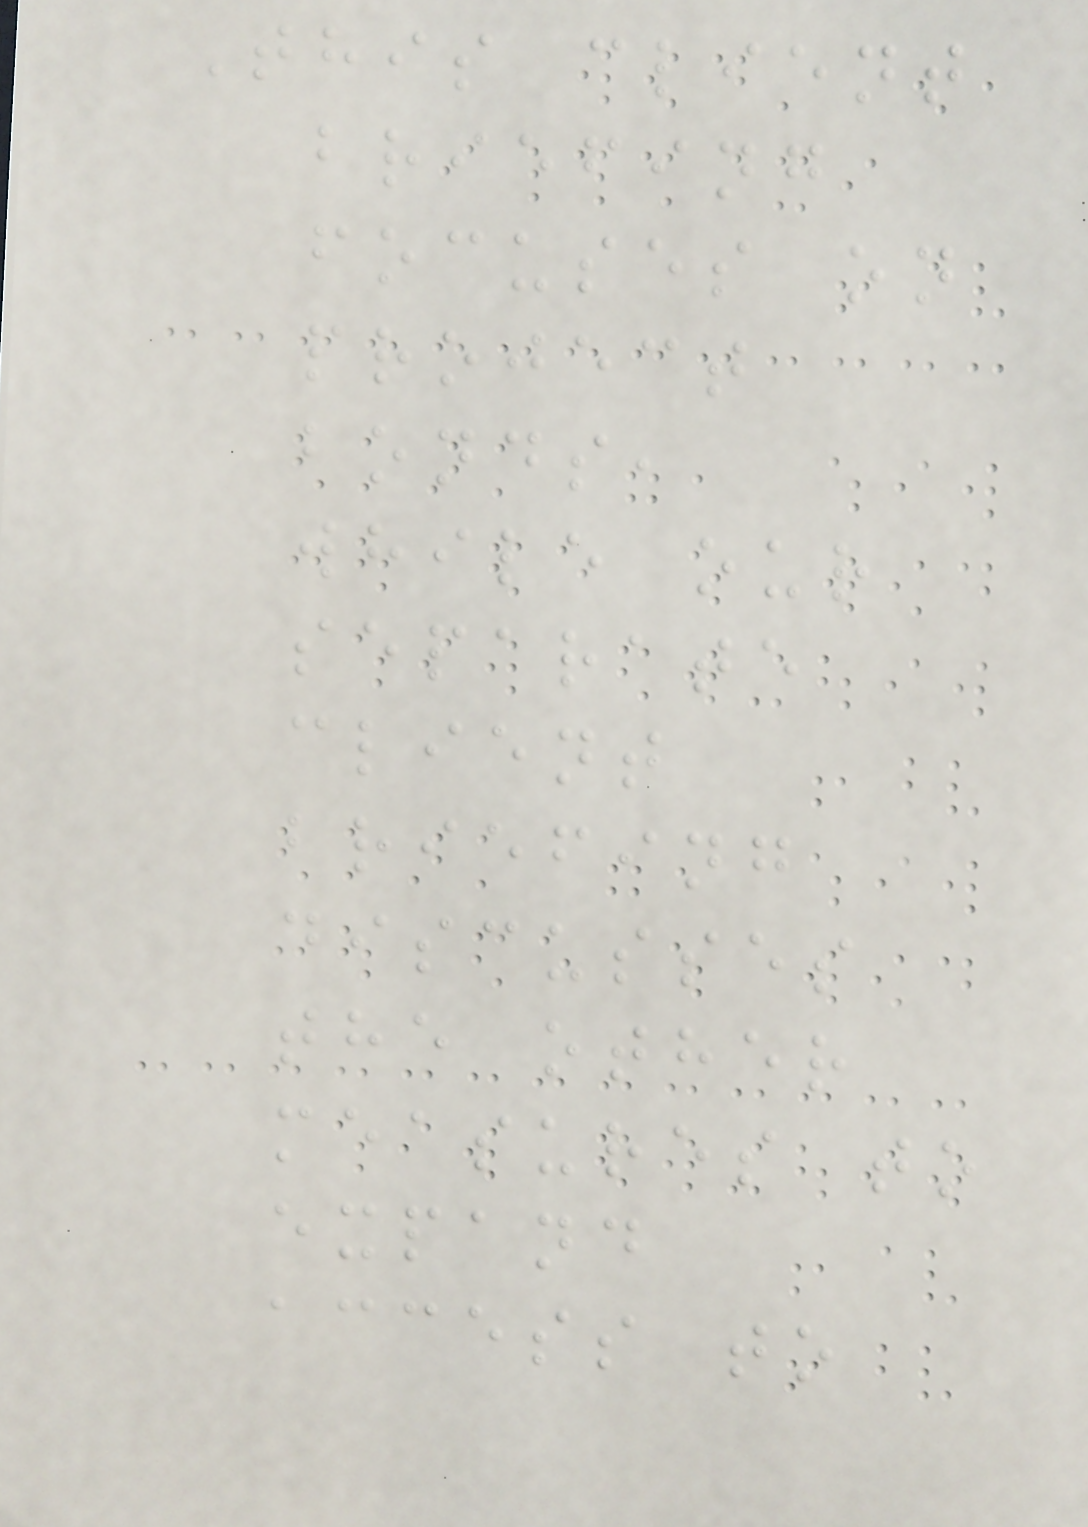This client
briefing
focuses on
project
bonds,
while our
separate
client
briefing
discusses
the other
measures to
expand
access to
